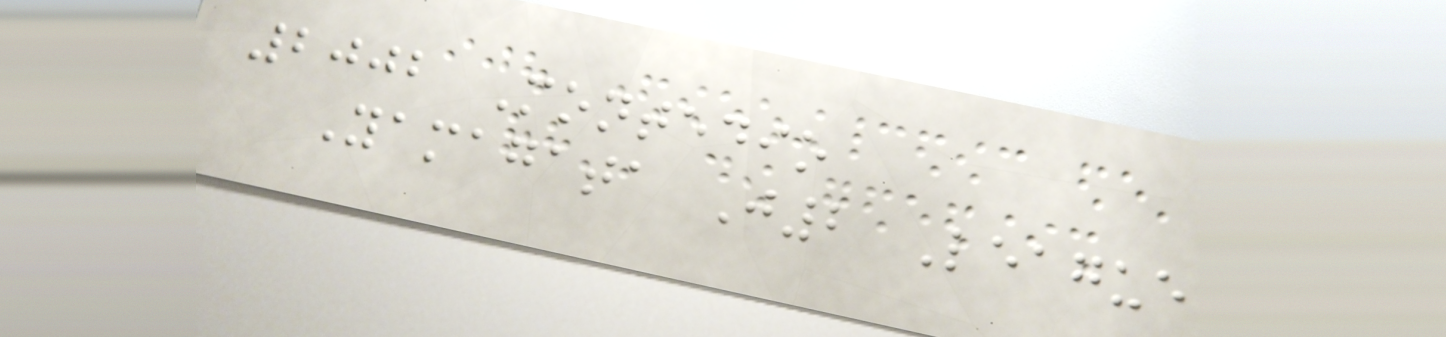2002 Montedio
Yamagata J2 League
